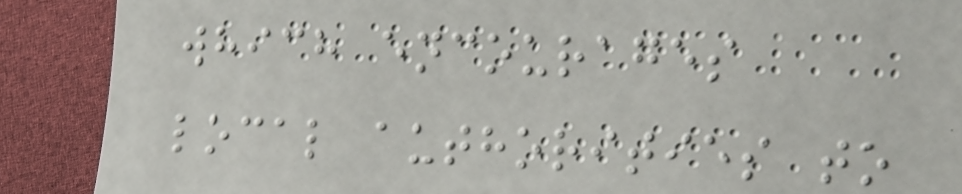which encourages
local authorities to
